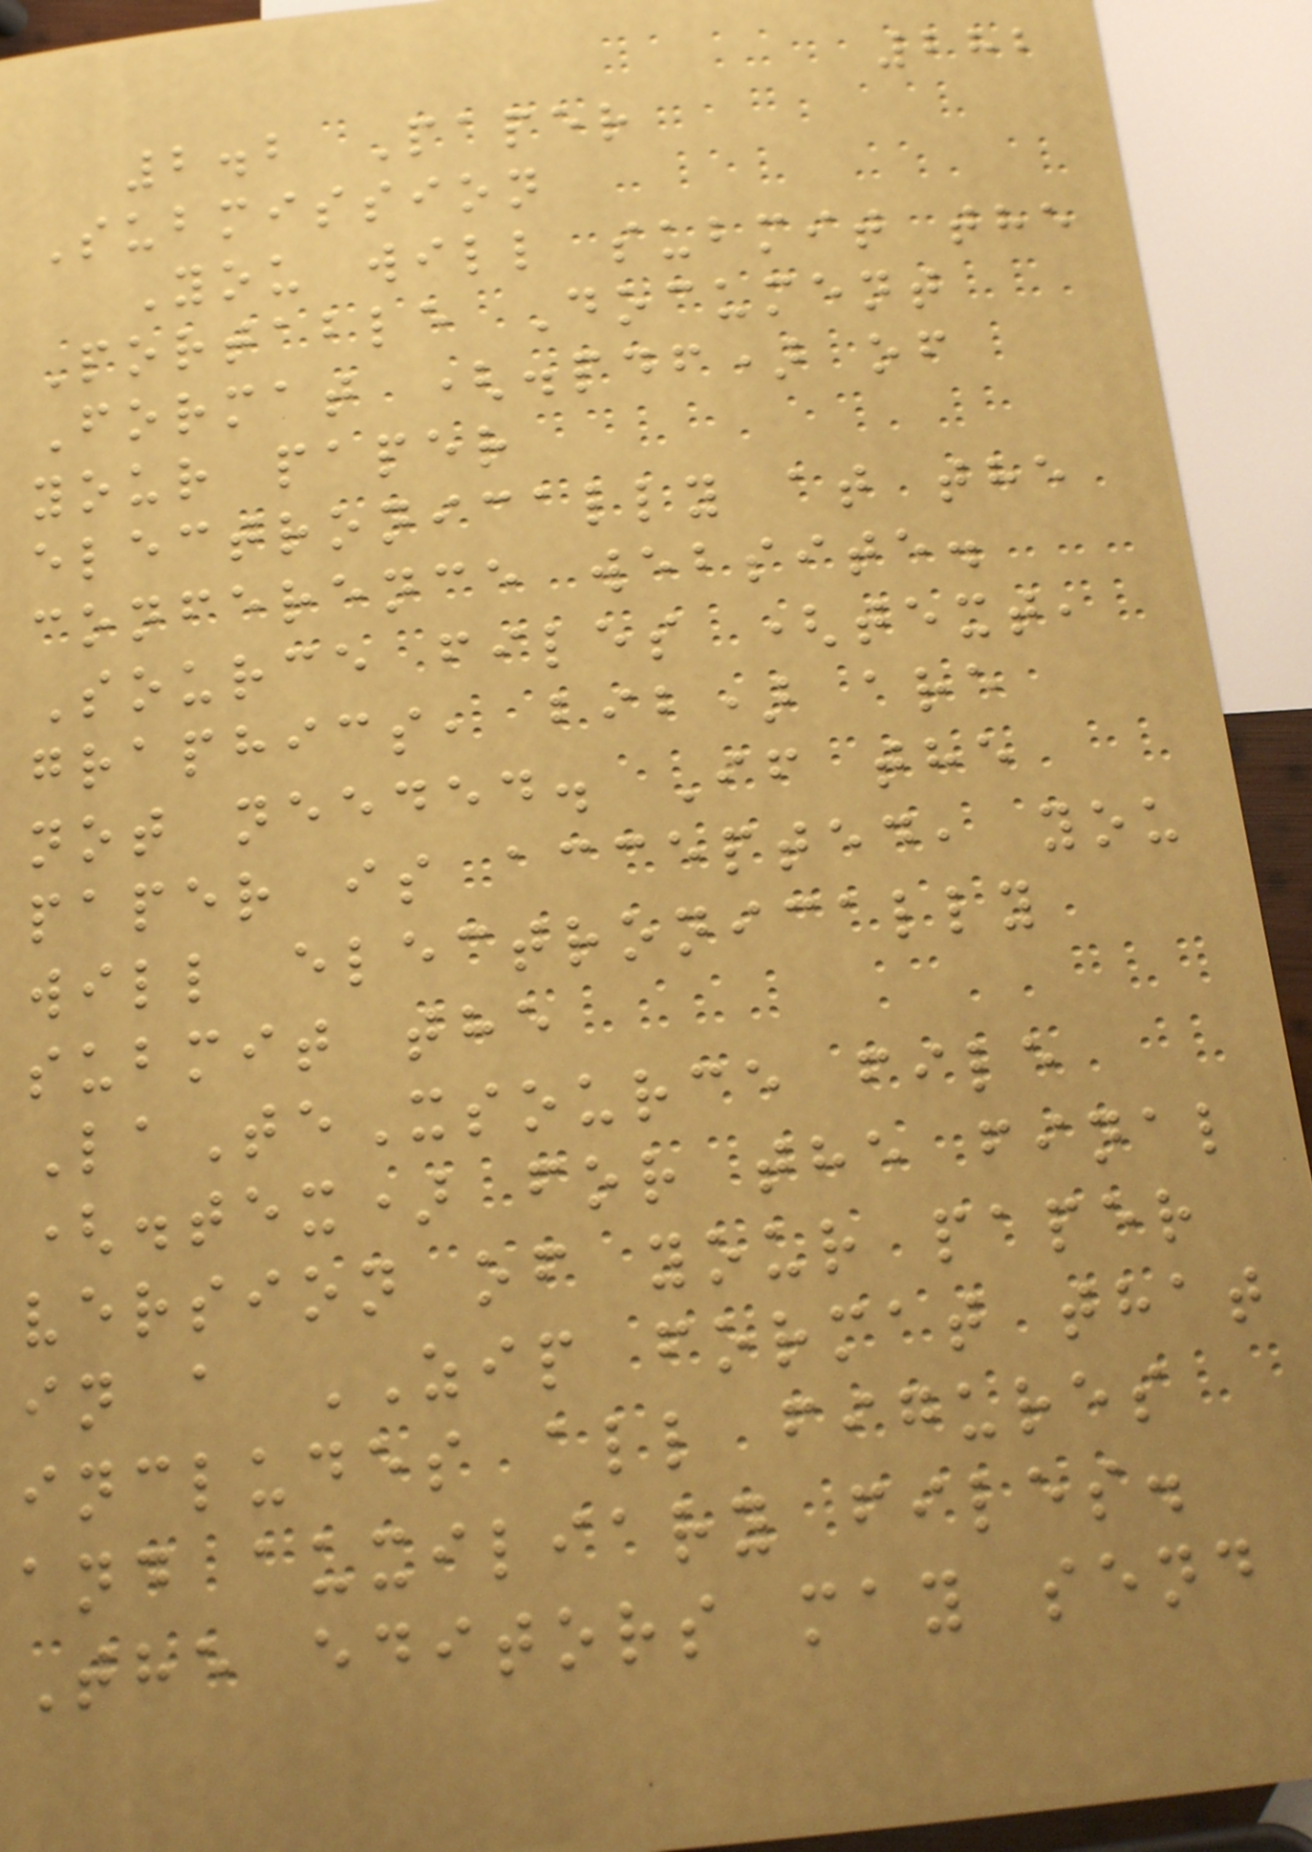282
2.2 Paper
Submission
You will submit the
Portable Document
Format (.pdf) of
your paper
electronically at the
conference website.
Source files (text,
graphics, bib) are
not needed. If the
paper is accepted, you
will electronically
submit the
LaTeXsource file
(.tex) for the final
version of your paper
in a ZIP format that
includes all figures
and auxiliary files.
The editors may send
